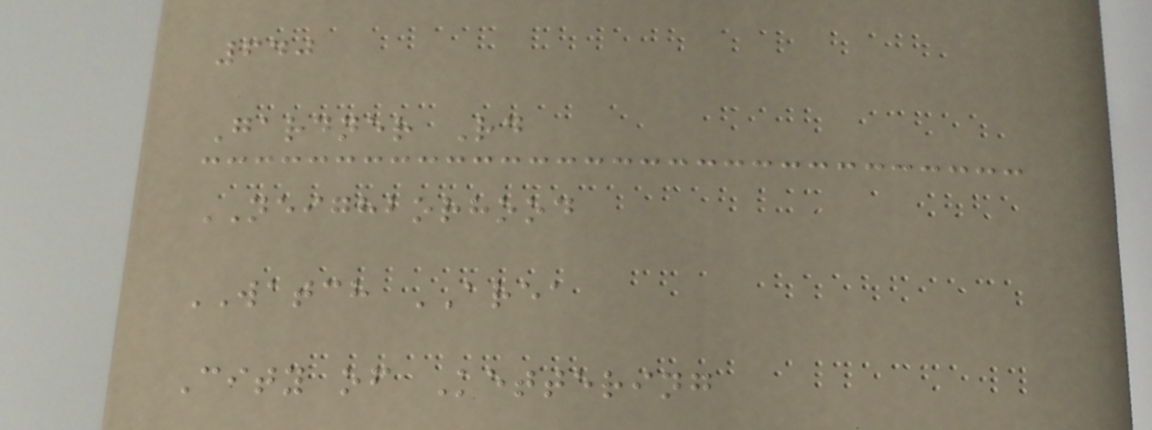640
Gardner Rd
NEIGHBORHOOD
WATCH AREA
City of Kettering
